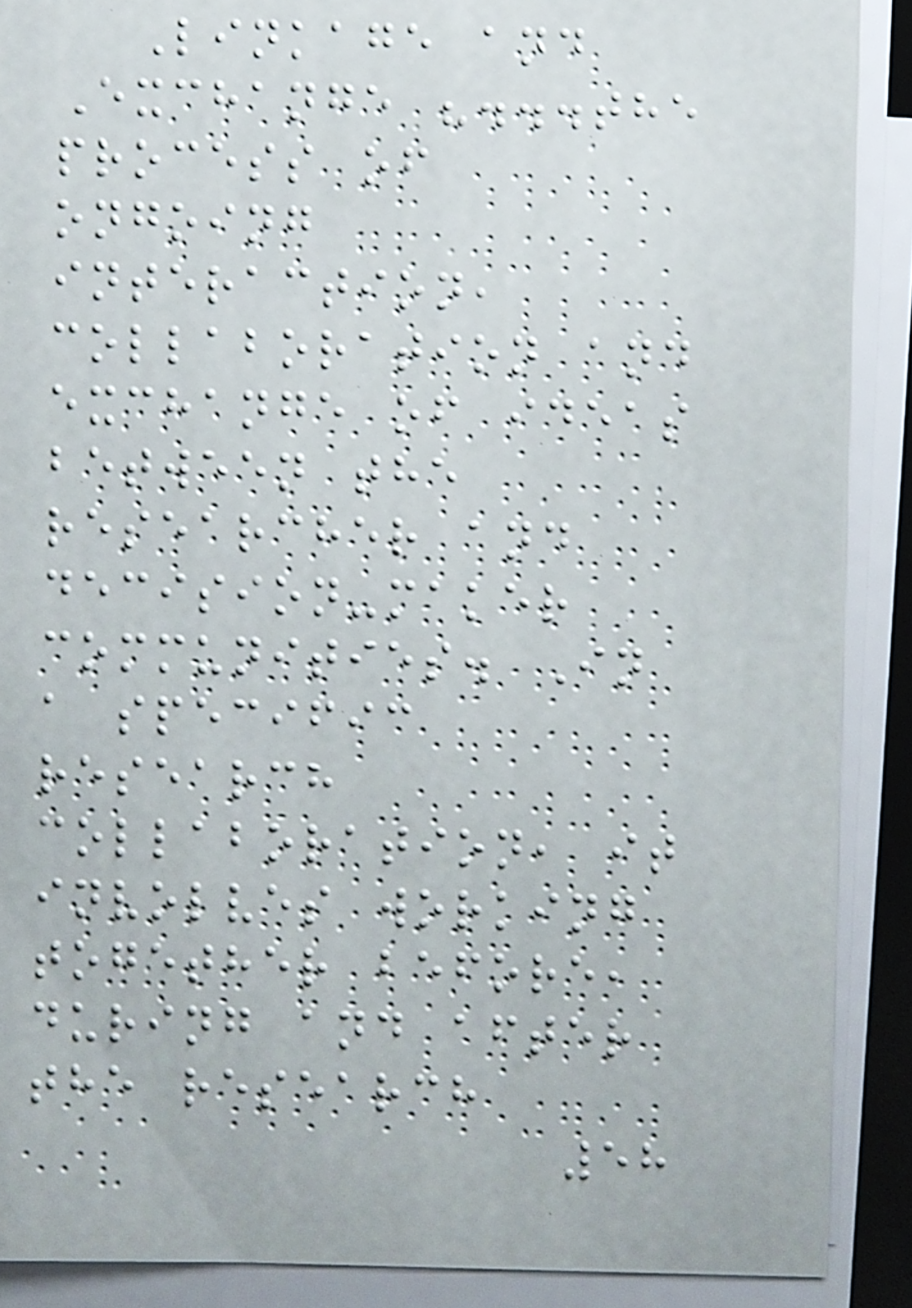Linkage and
Exchange "...the
process of
ongoing
interaction,
collaboration and
exchange of ideas
between the
researcher and
decision-maker
communities. In
a specific
research
collaboration, it
involves working
together before,
during and after
the research
58
